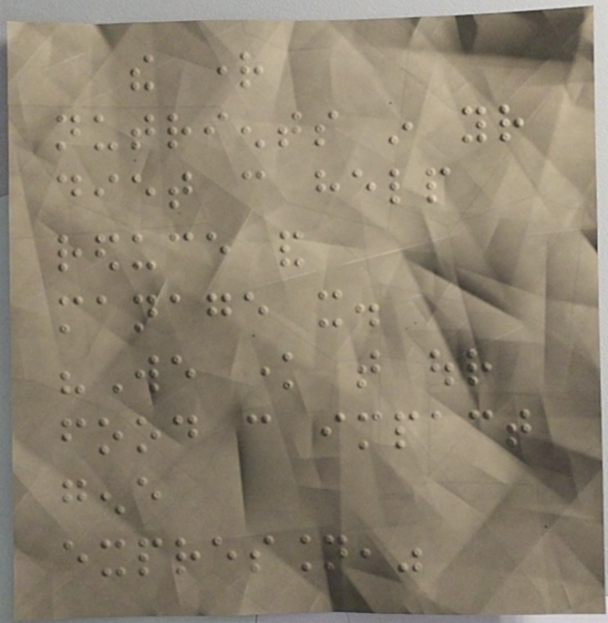the right
nutrients in your
diet can help
reduce and
manage it.
"We know that our
food can impact
gene
expression,"
